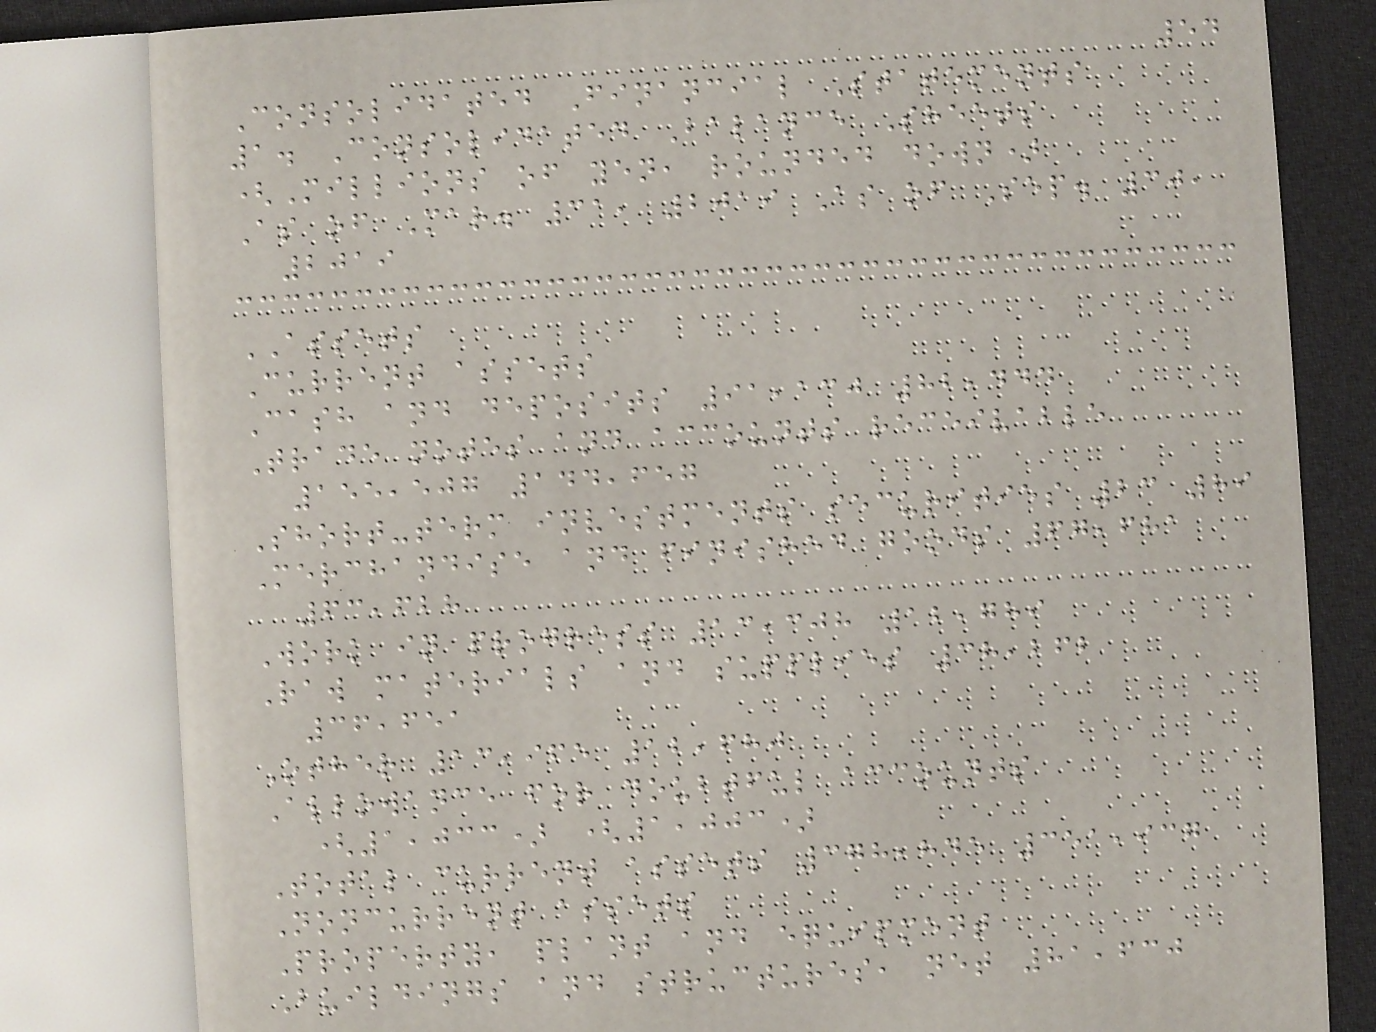54
Consolidated Financial Statements
1. Consolidated Balance Sheets
(Millions of yen, rounded down)
As of Mar. 31, 2019 As of Sep. 30,
2019
ASSETS
Current assets
Cash and deposits 91,130 82,444
Trade notes and accounts receivable
155,507 144,657
Short-term investments securities 23 89
Merchandise and finished goods 67,681
63,628
Work in progress 13,308 12,789
Raw materials and supplies 38,262
36,651
Other 13,965 12,680
Allowance for doubtful accounts
(1,033) (1,003)
Total current assets 378,845 351,937
Noncurrent assets
Property, plant and equipment
Buildings and structures, net 81,630
